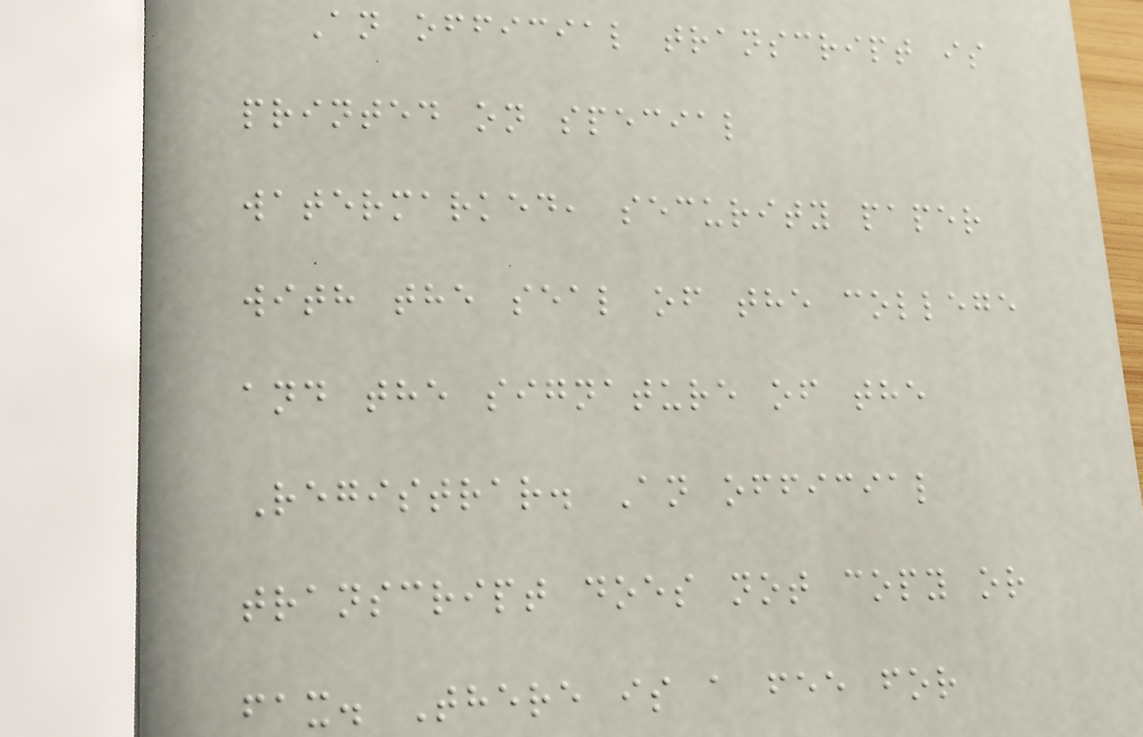An official transcript is
printed on special
watermarked, security paper
with the seal of the college
and the signature of the
Registrar. An official
transcript does not copy or
fax. There is a fee for
